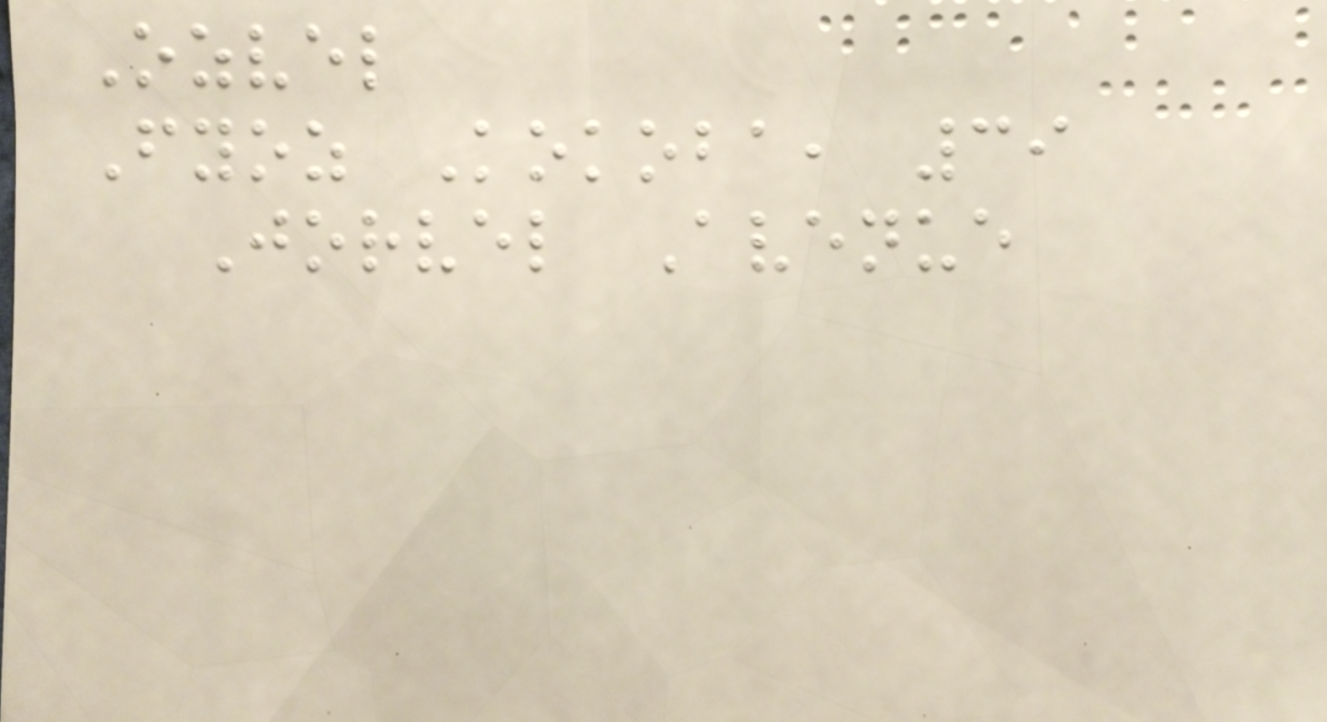Ozvel
Fyoz Kokoba, 39
Jorvel Avenue
